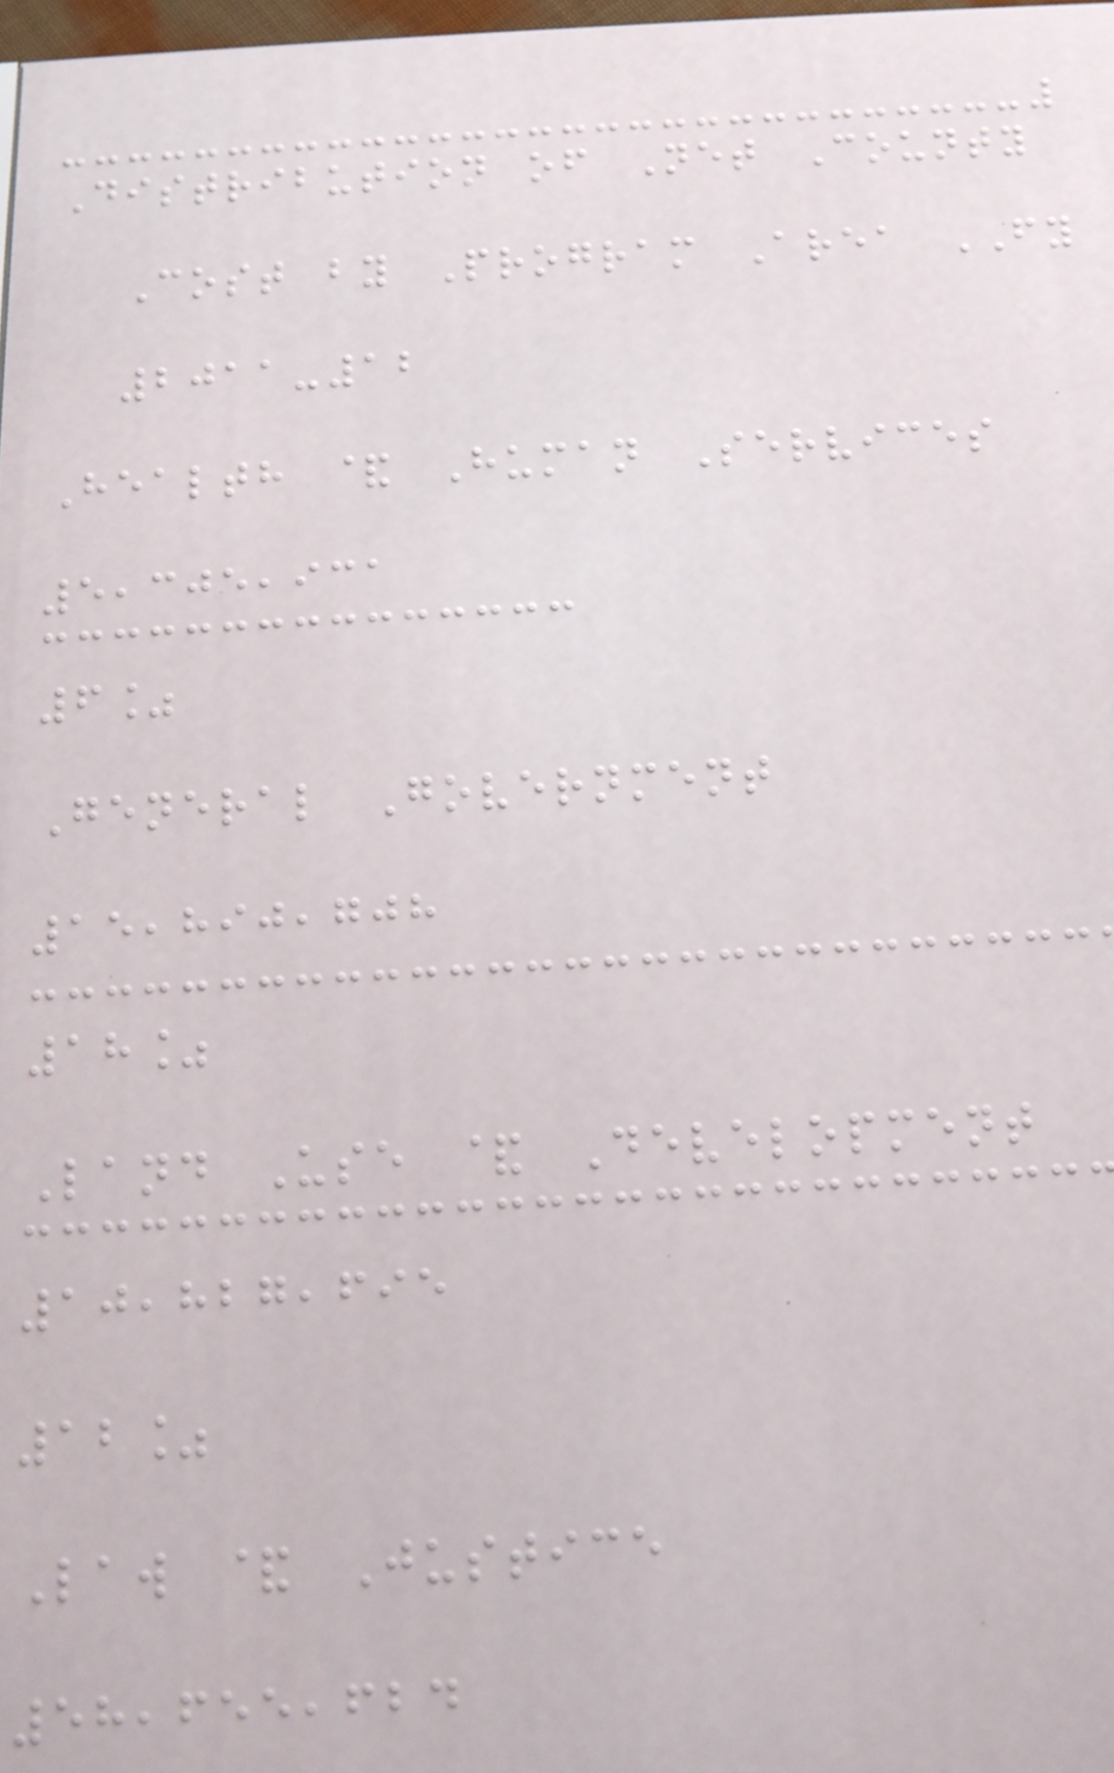Distribution of Net County
Cost by Program Area FY
2011-12
Health & Human Services
5,305,931
6%
General Government
15,890,708
18%
Land Use & Development
10,827,695
12%
Law & Justice
58,655,624
